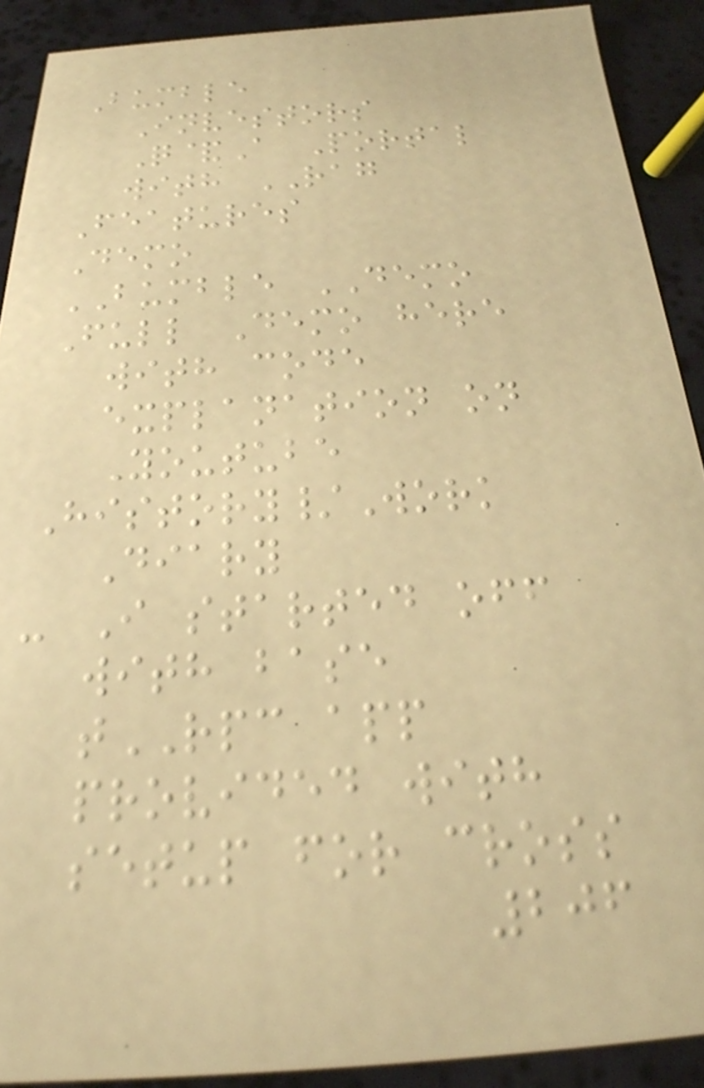Bumble
Investors
Q&A Portal
with RAG
Features
Demo
BUMBLE DEMO
Full Demo here
with code
explanation on
Youtube
History/Work
Diary
- I started off
with base
tRPC app
provided with
setup for cross
206
